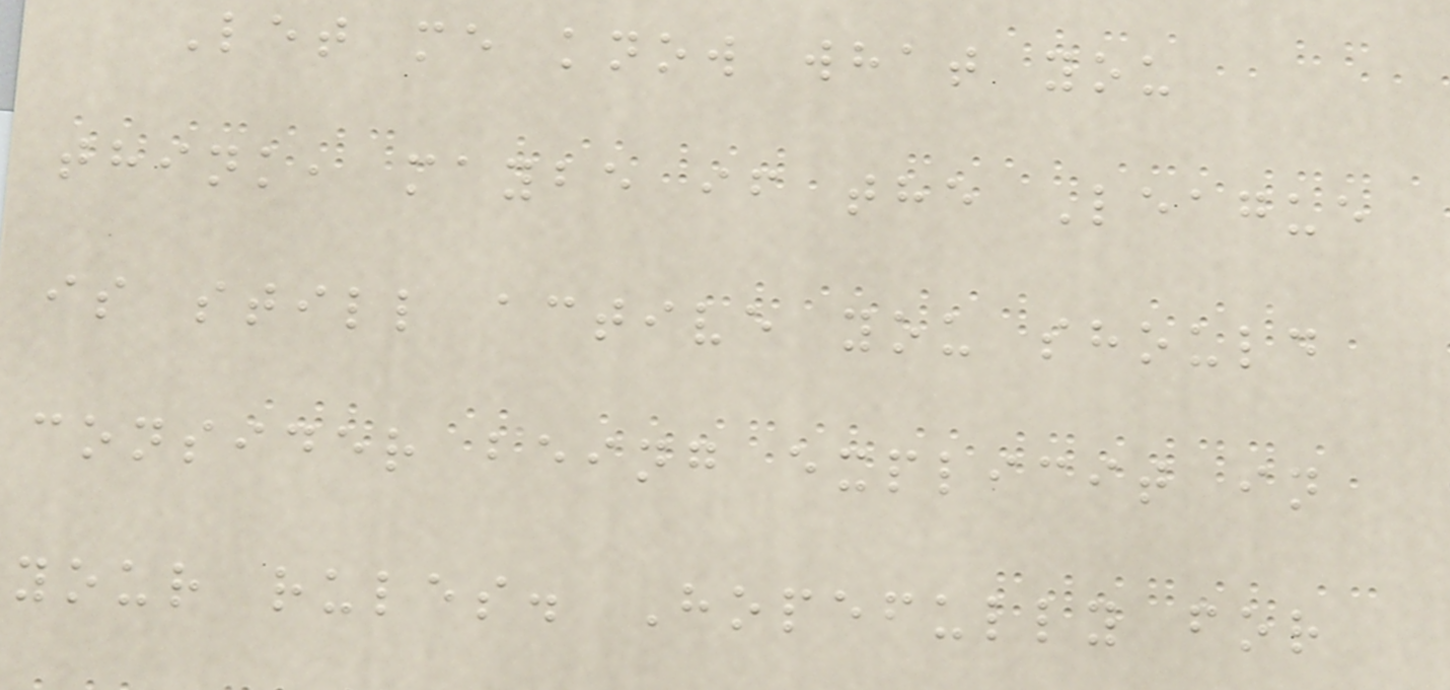Let me know what you
think, maybe if the League
is still active you should
consider being explicit in
your rules. Hopefully for
